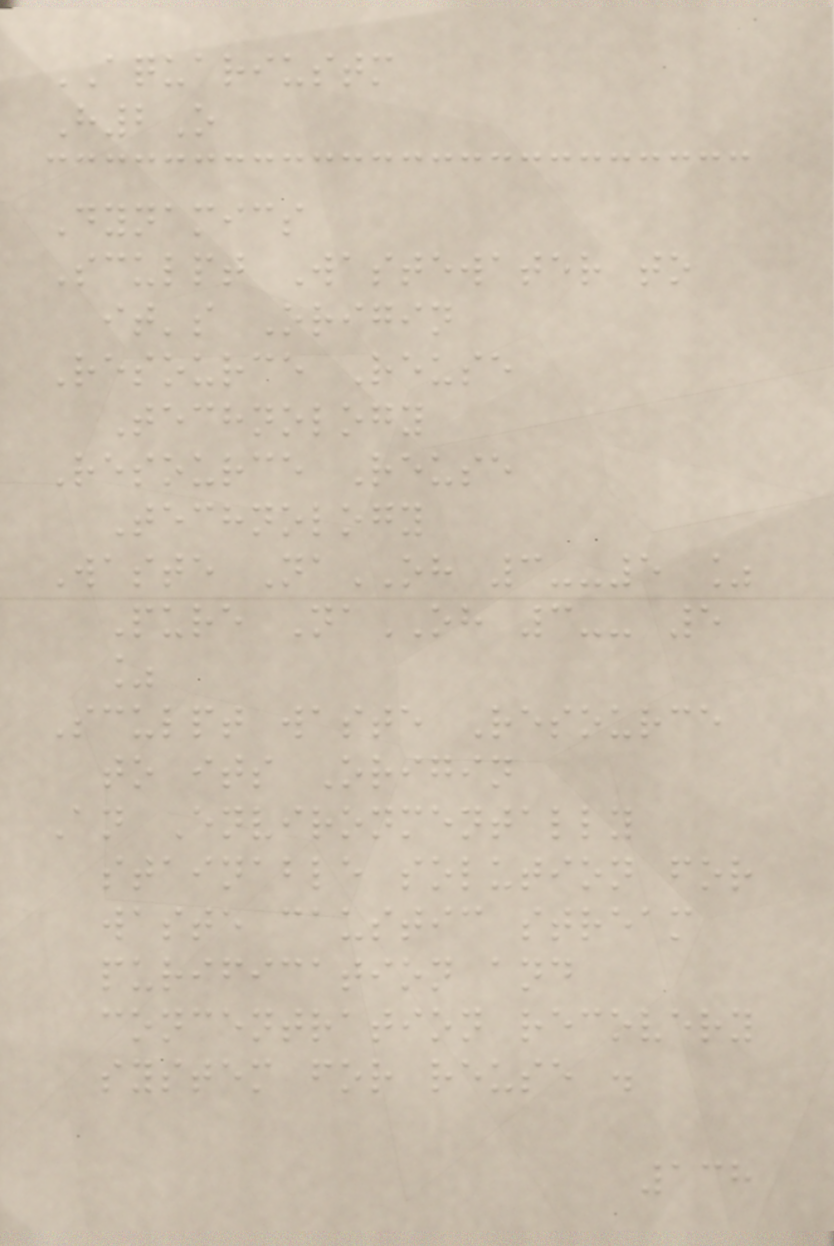AQUARIUSTM
H2O
Dynamics
Sculpt Wastewater to
it's Origin
Resource Reuse
Technology
Resource Reuse
Technology
Waste NaOH 3--5 %
Pure NaOH 3-- 5
%
Sculpt waste Resource
to its Origin
An Environmentally
stainable solution for
waste caustic stream
purification and
concentration recovery
system for reuse .
138
